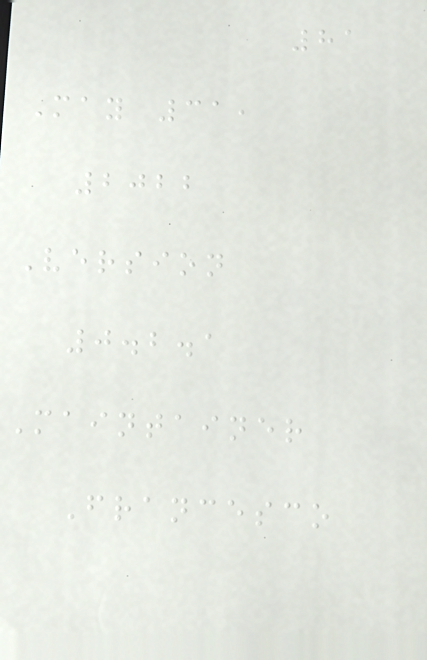81
May 31,
2022
Version
0.2.1
Maintainer
Francesco
